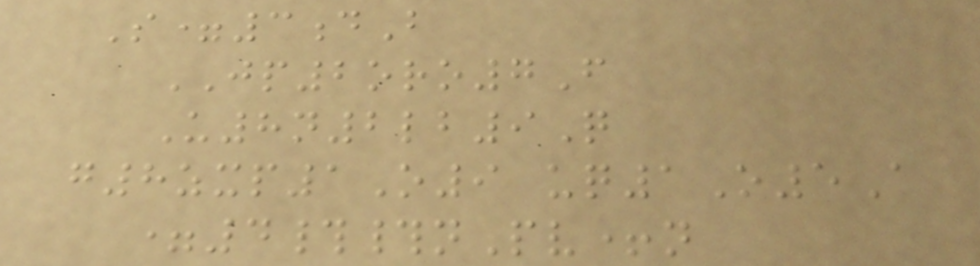S=3dB
JP2oro7F
U8n2lb9Q
g8zxp1O9 uq1O5A
=4##nPv+n
